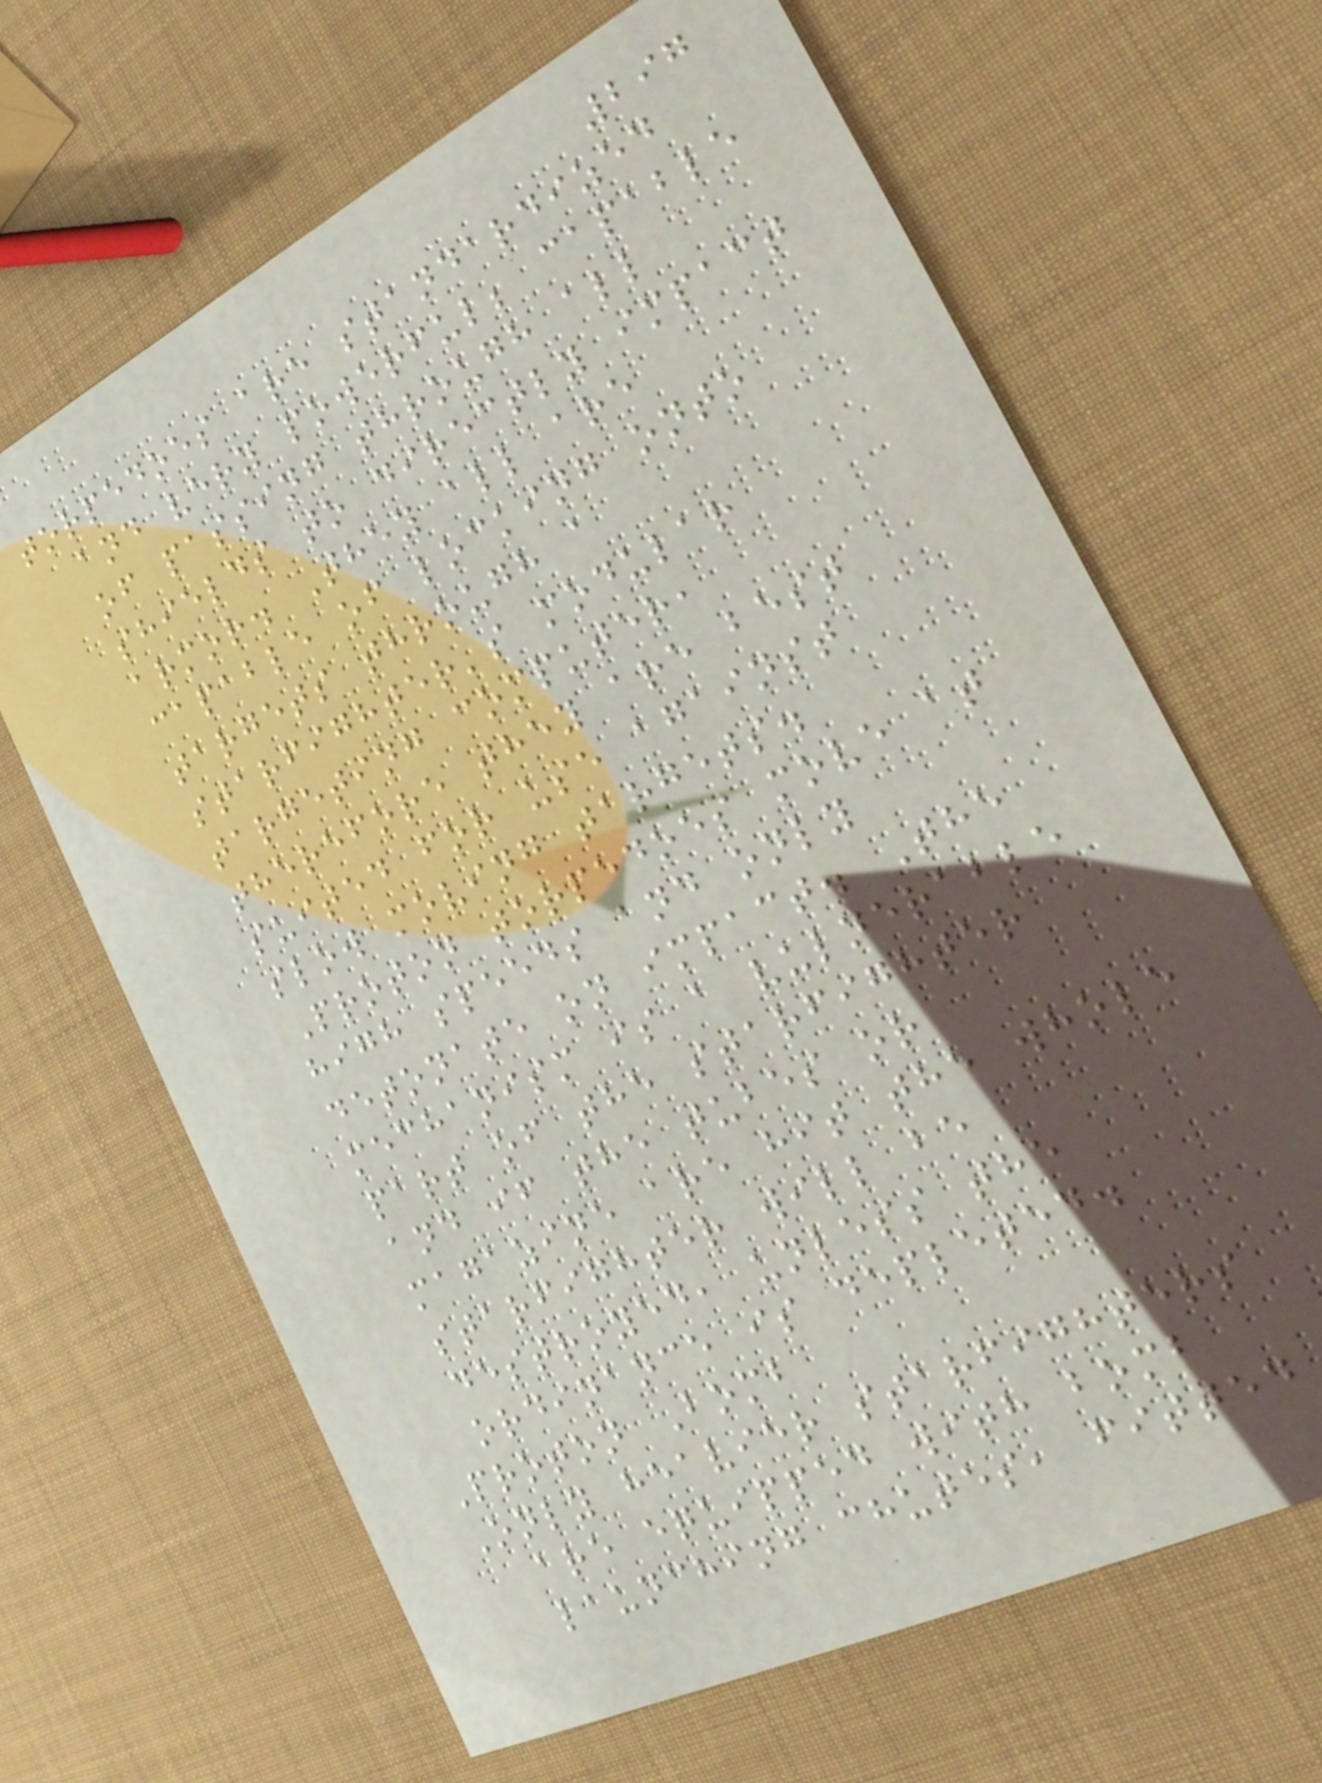297
torpedoes are standardized
and very powerful; capable
of passing through all
shields to directly impact
armor. They all are
capable of locking onto
targets through a
starfighter's modular
targeting computer,
therefore they are best
suited for use against
slow moving targets.
Proton torpedoes move at
high speeds and only
detonate on impact. The
mechanism is a vulnerable
part of the starfighter
and if the tubes or
magazine are hit the whole
starfighter will be
destroyed, unless the
ordinance is depleted.
Proton Bomb
Only heavier starfighters
are equipped with bomb
launching chutes, fitted
